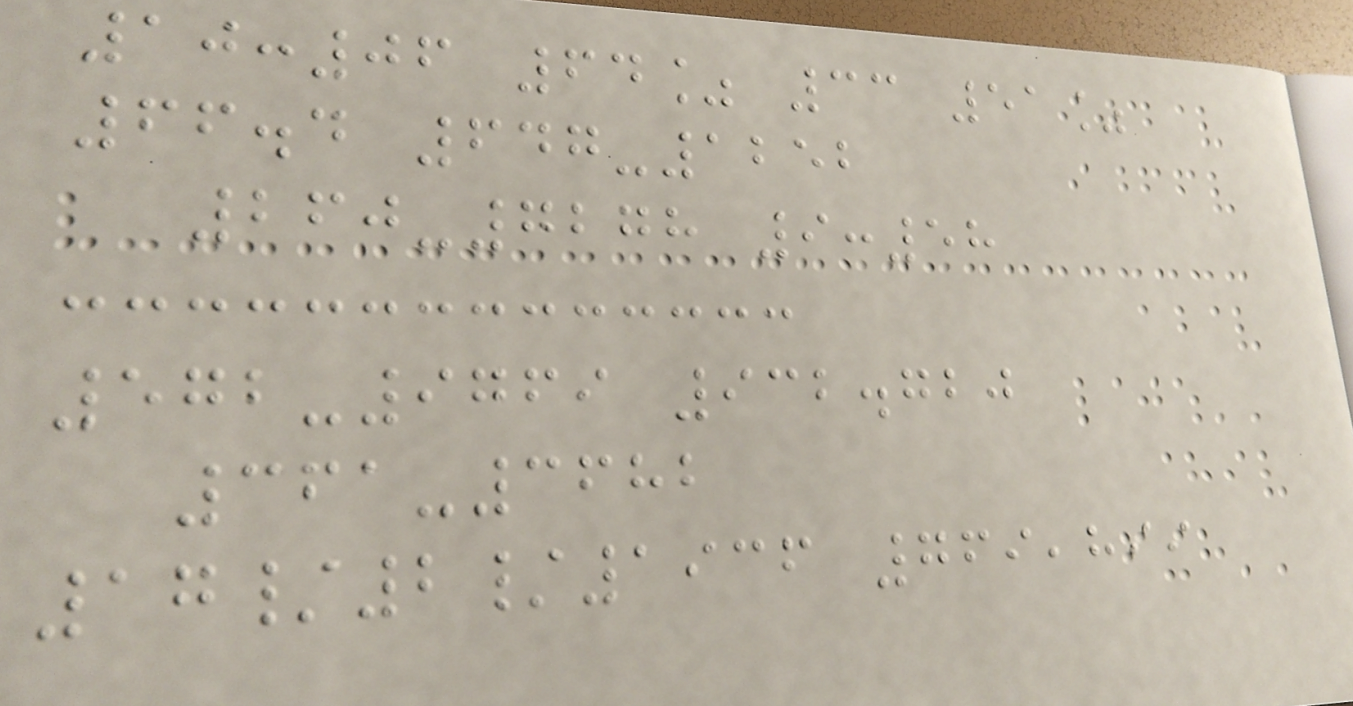10:06 64% 33 51%
66.4 647-1252
260-7278 9:58
572-9769 932.720
361-3682
17/2/1936 769,899
